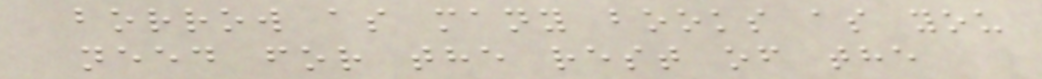borrow as many books as you
need for the rest of the
